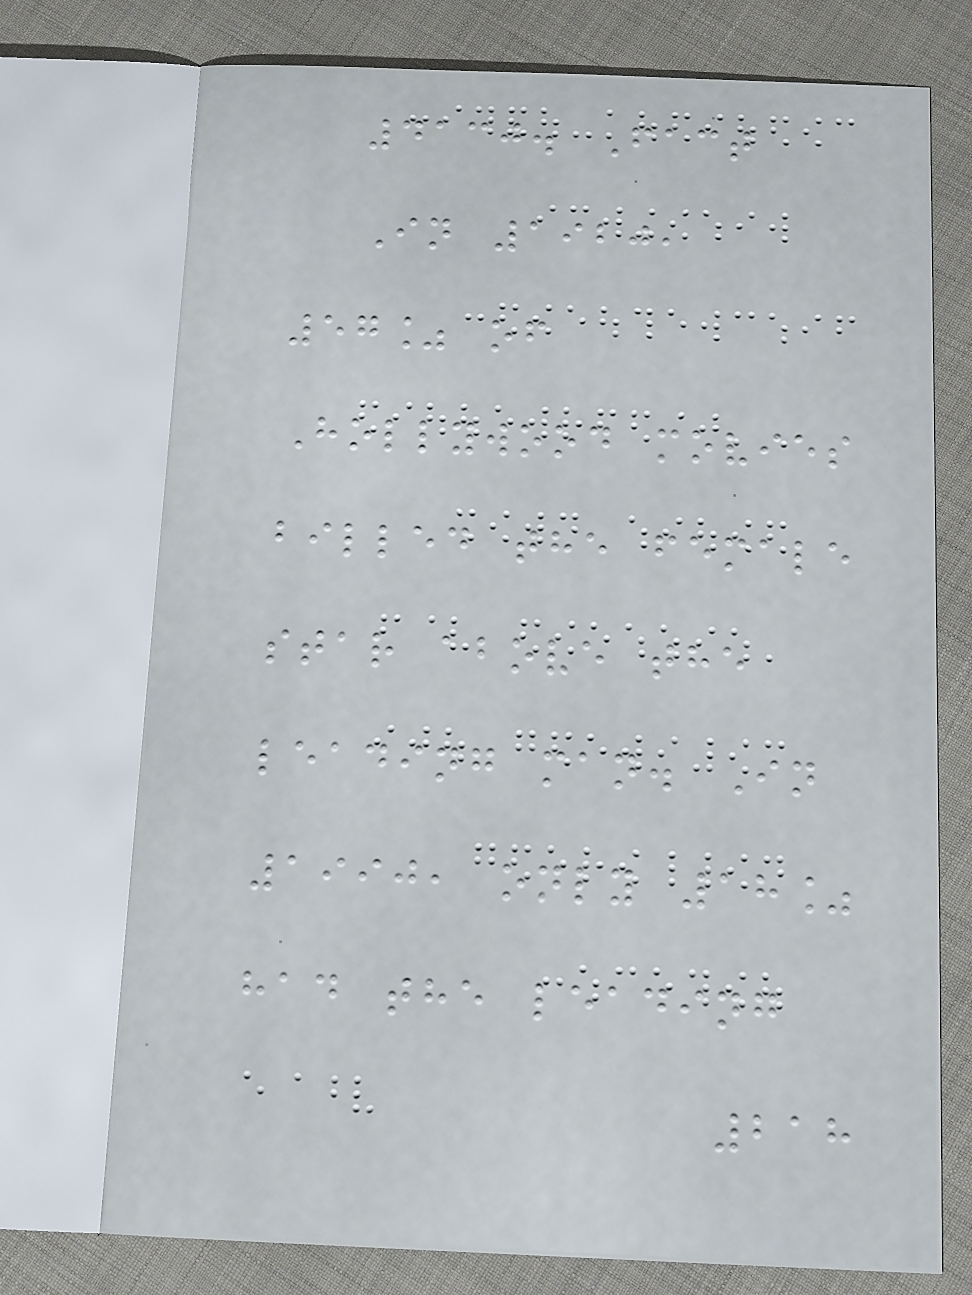4130. Fact
In 1920,
57% of
Hollywood movies
billed the female
star above the
leading man. In
1990, only 18%
had the leading
218
